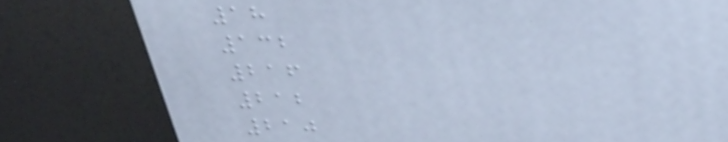18
132
216
212
210
